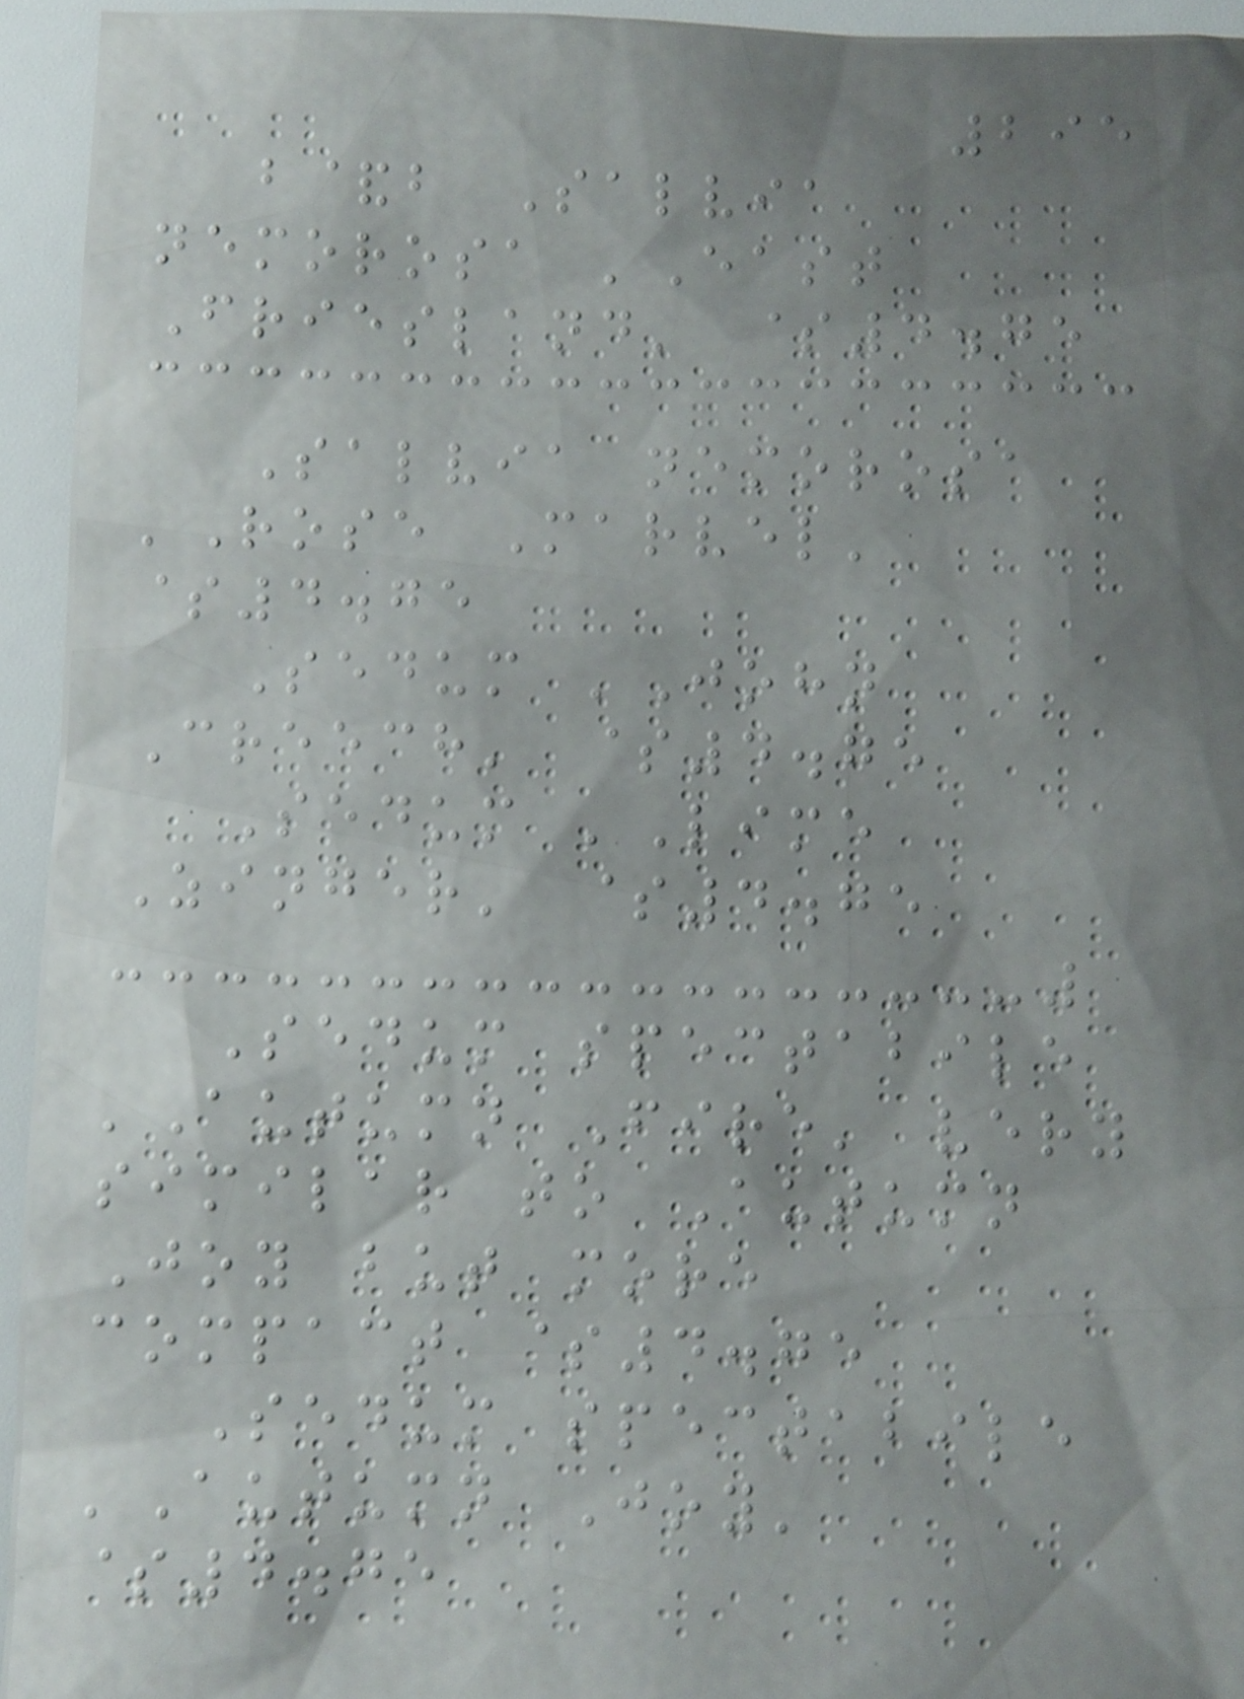295
b&b Salvia
nemorosa 'East
Friesland' $4.75
Salvia nemorosa
'Rose Marvel'
$4.75
Sedum 'John
Creech' $4.75
Sedum 'Lime
Zinger' $4.75
Sedum spectabile
'Autumn Fire' very
similar to Autumn
Joy but more
compact $4.75
Sedum spectabile
'Autumn Joy'
$4.75
